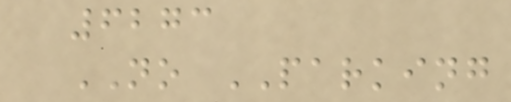6273
NO PARKING
